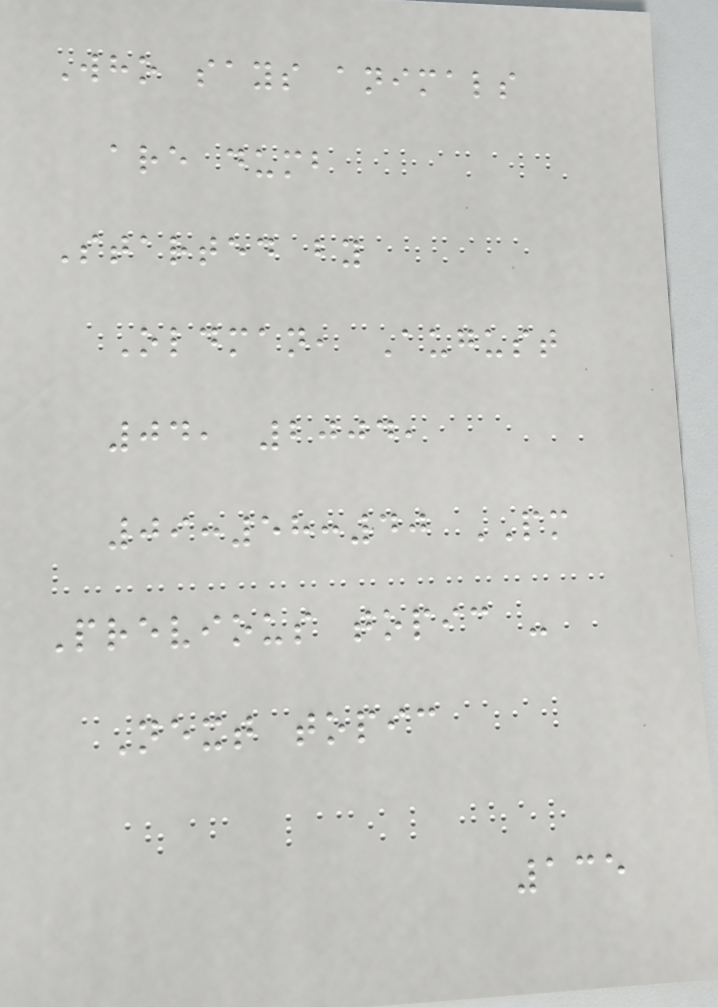Who says animals
are dumb
Started by
Oldman, August
04, 2004,
09:58:40 PM
Previous topic -
Next topic
135
